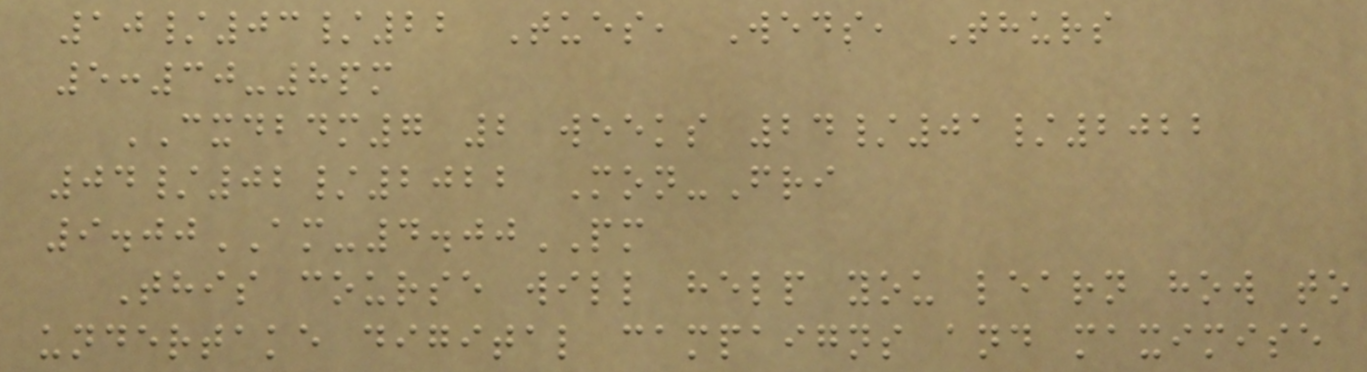10/03/22 Tues, Weds, Thurs
5:30-8pm
CXDBDM7 2 weeks 24/01/2022
04/02/2022 Mon-Fri
9.00AM-4.00PM
This course will help you learn how to
undertake digital campaigns and maximise
